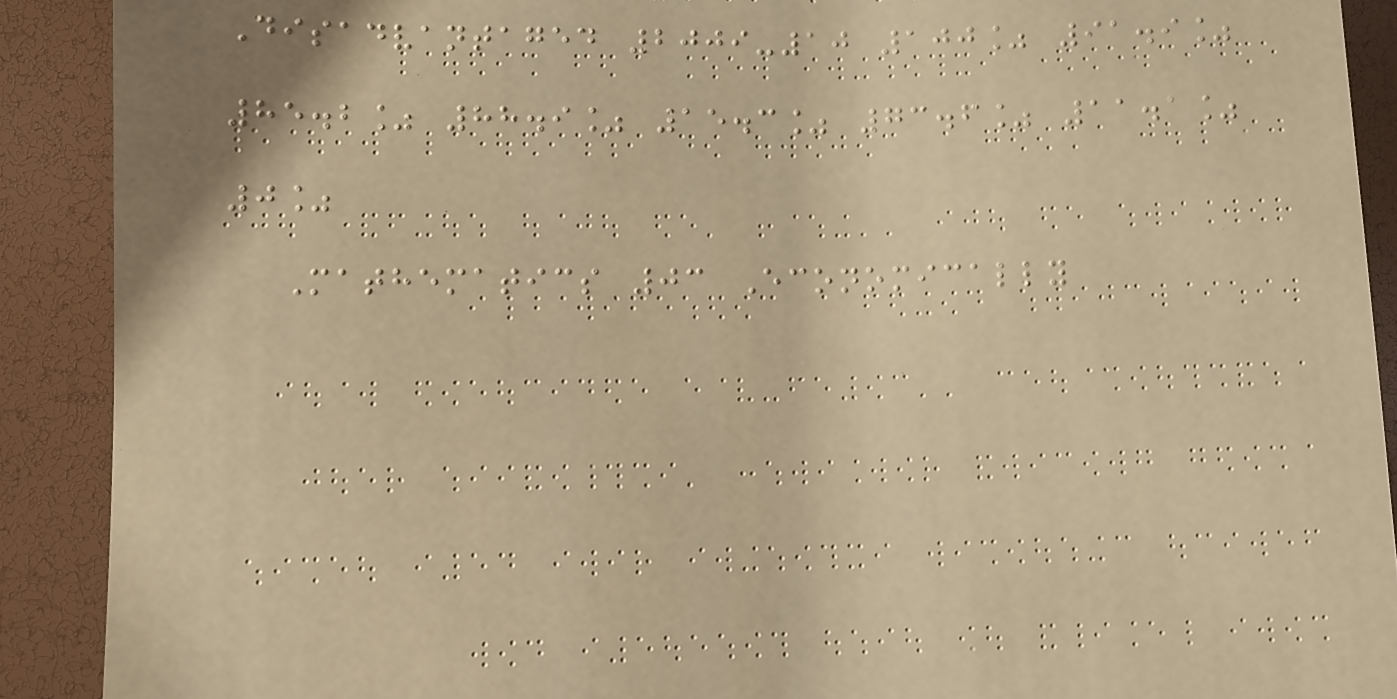Disadvantaged 2009-10 100% 91.9%
85.2% 88.9% 15.3% 73.6% 11.1%
0%
Mathematics 03 Economically
